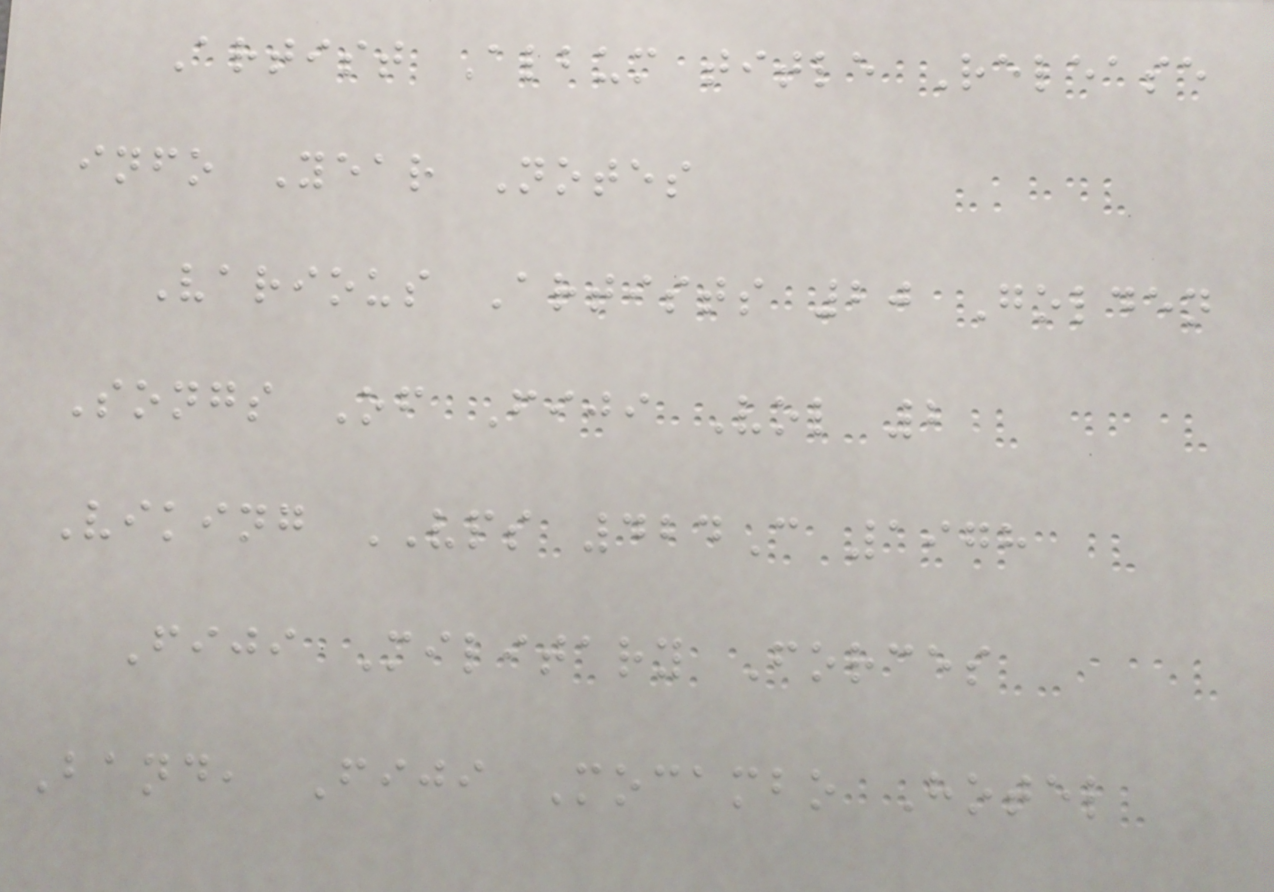Artist Album title Release
info Year Notes
Various Artists 20 Golden
Songs Of Fiji Vol 2
Viking VPS 424C 1978
Fiji Military Forces
Band, Fiji Mocambo Hotel
